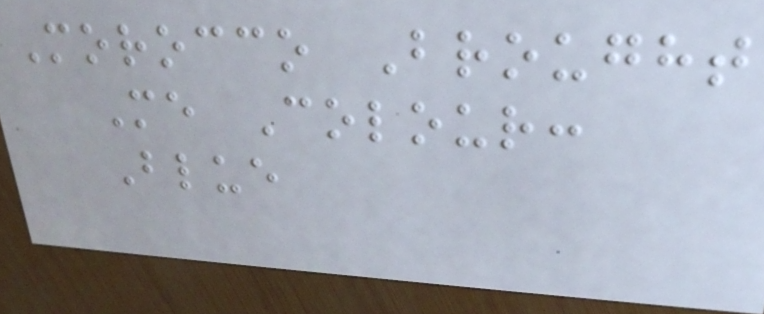Morocco Brought
Me Colour:
Blue
